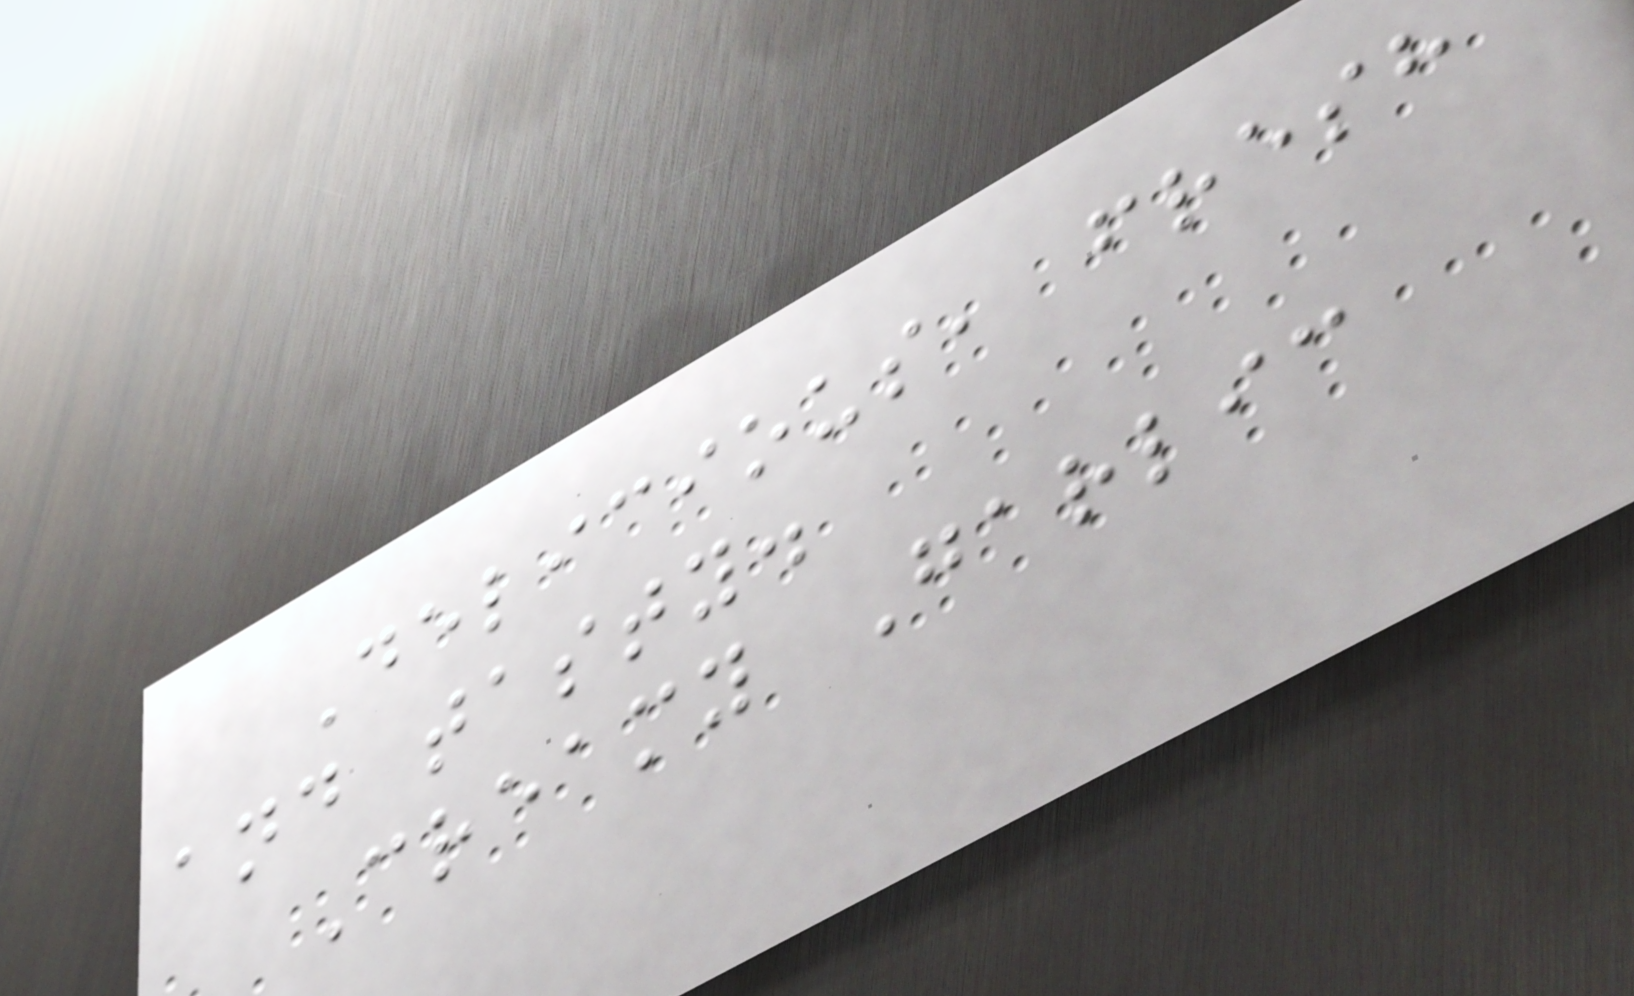Delicious, fresh
and tasty.
Creamy Garlic
